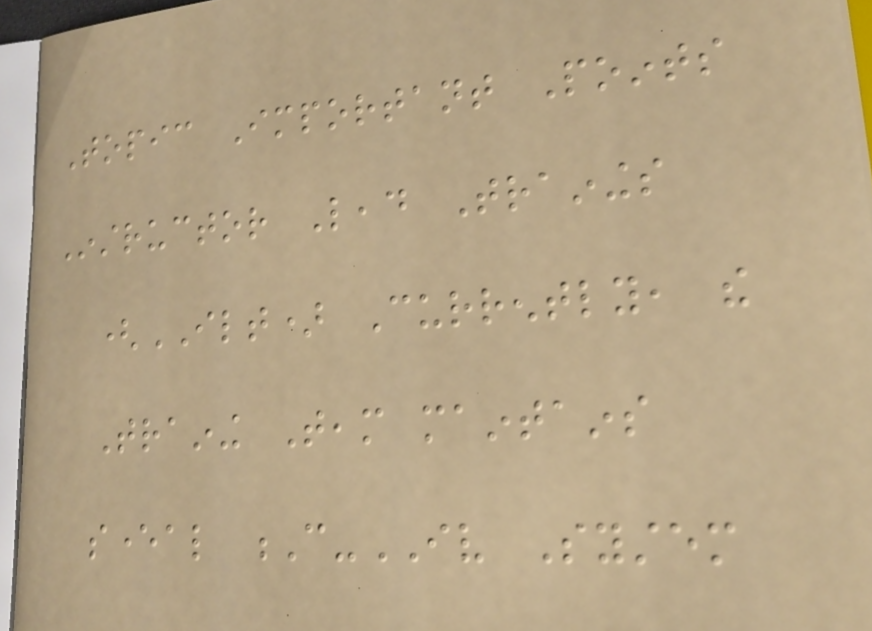Topic Important Points
Instructor Lead Trainings
(ILT) Currently, the
Training Team maintains
several C-IV System
